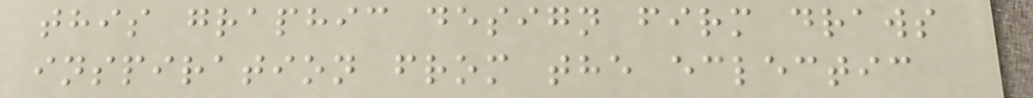this graphic design firm draws
inspiration from the eclectic
